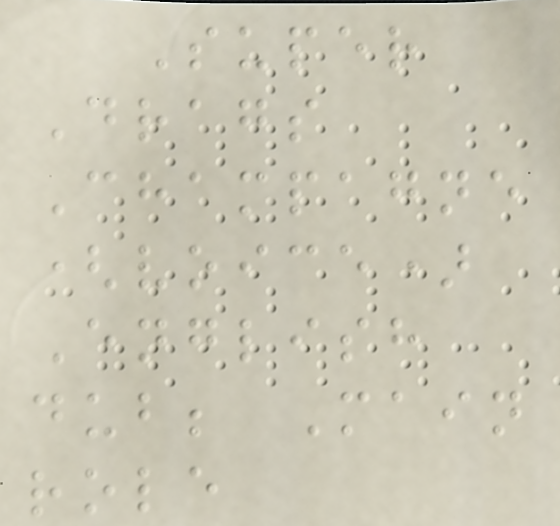Super
Drags
Champagne
(voice)
English
dub; Main
role
